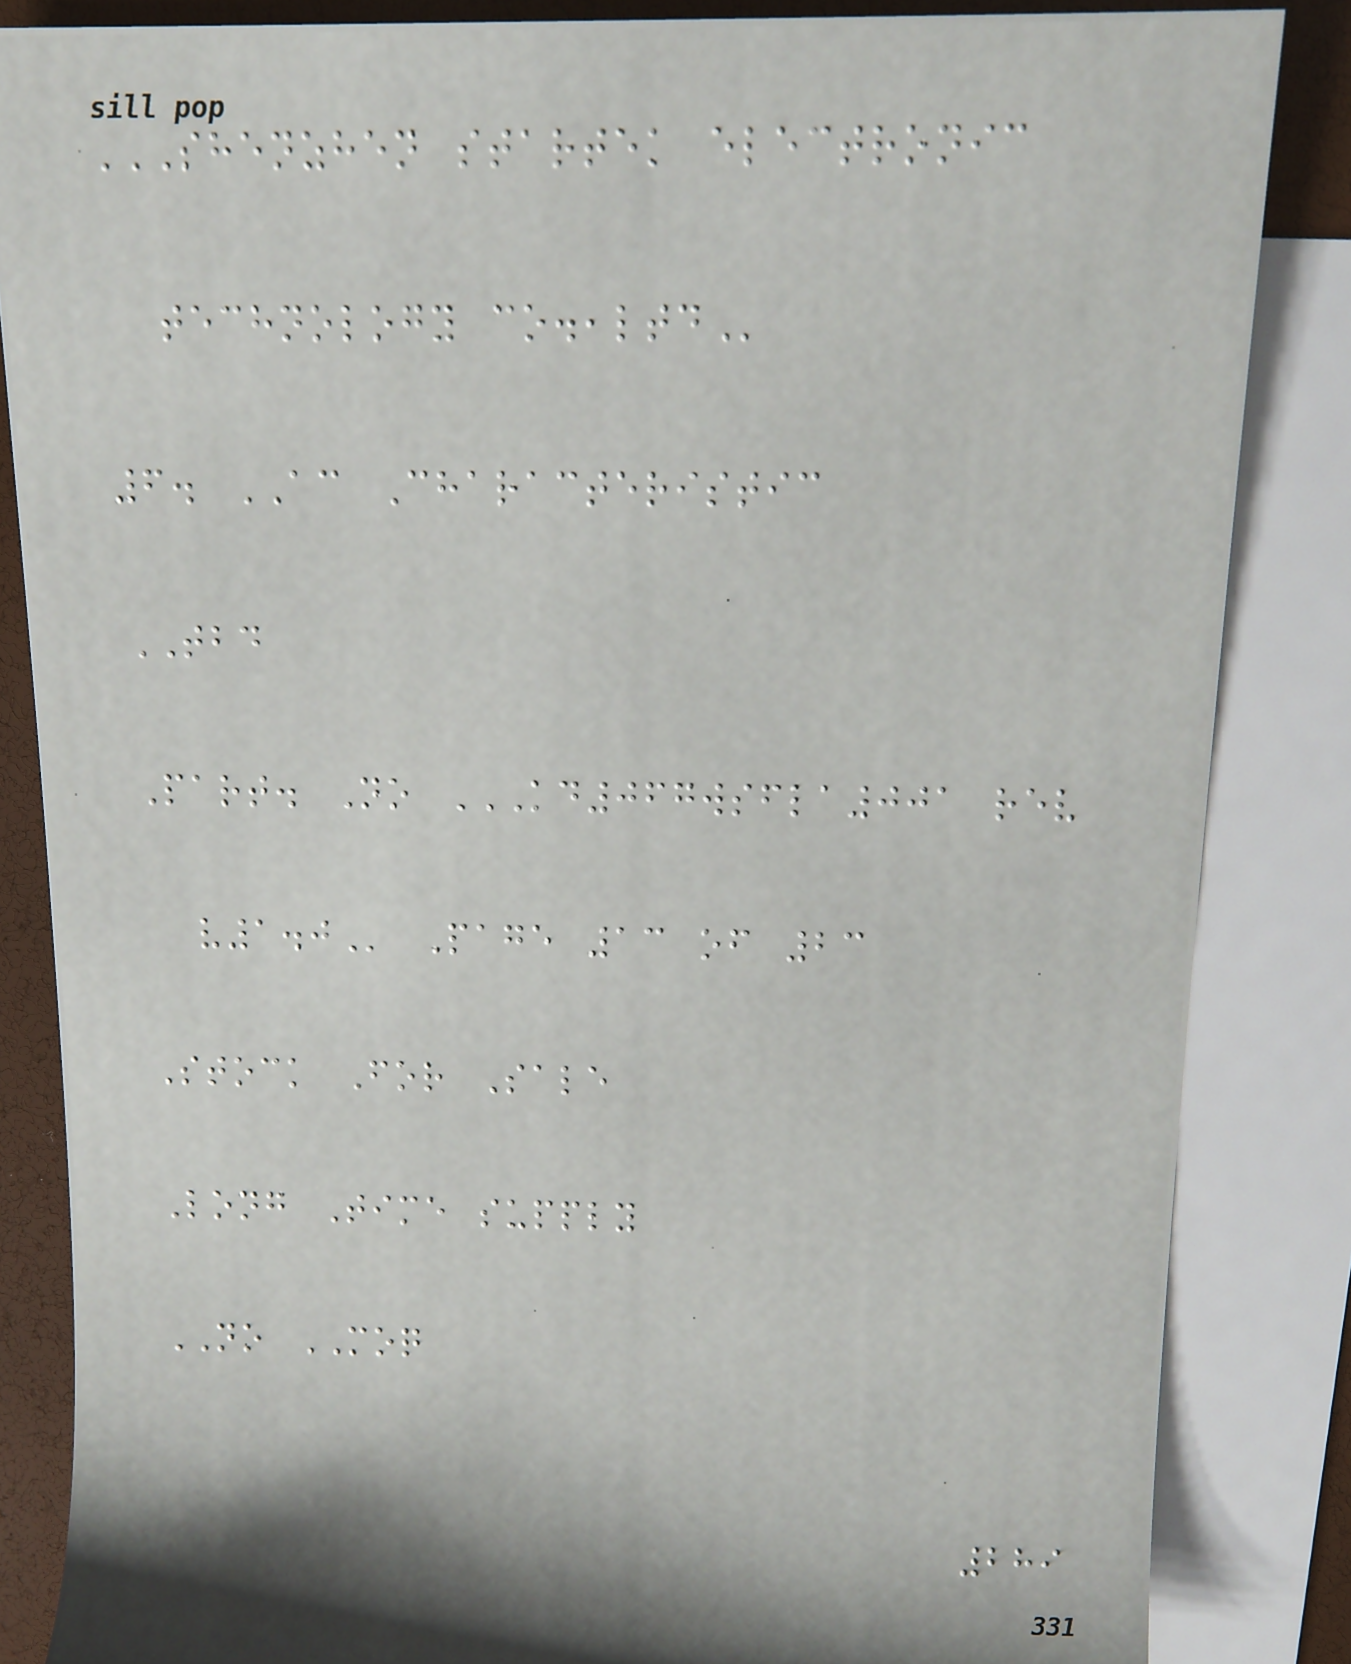SHENZHEN STARTEK ELECTRONIC
TECHNOLOGY CO.,LTD
6. AC Characteristic
TBD
Part. No KD067WSFLA001 REV
V1.0 Page 13 of 23
Stock For Sale
Long Time supply
NO MOQ
289
